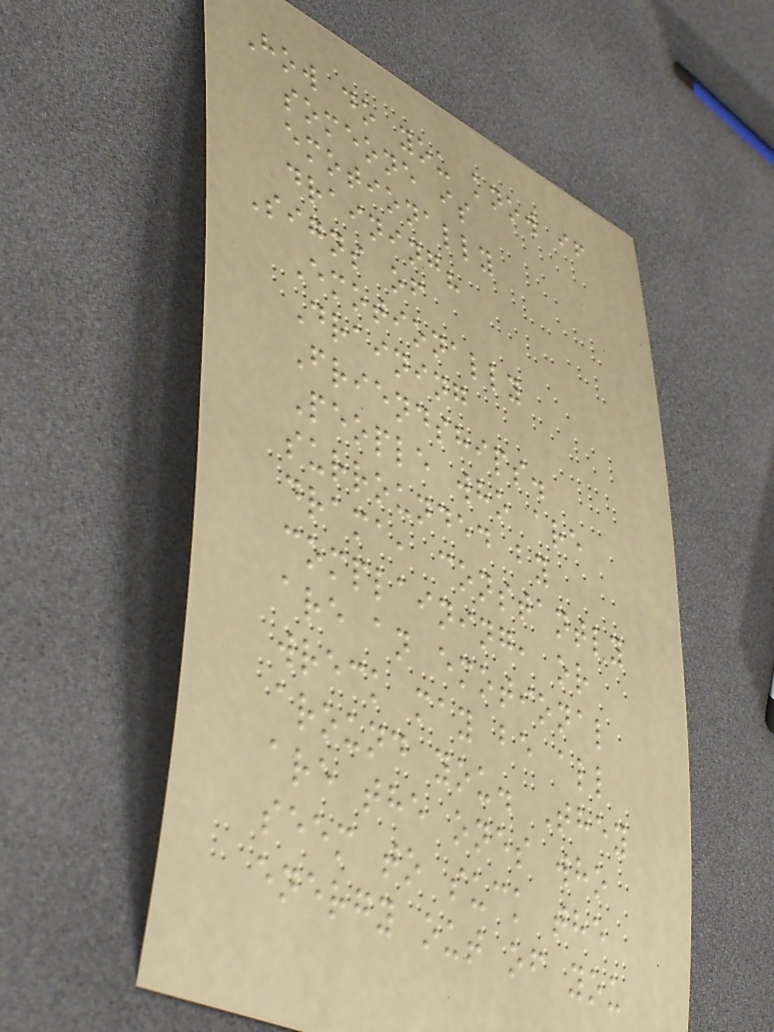How do you know if
someone is
emotionally
draining?
Signs of
Emotionally
Draining
Friendships.
People who are
surrounded by
drama, constantly
complaining, or
are an emotional
wreck may be all
around you. They
are the ones who
seem to suck the
energy out of you
